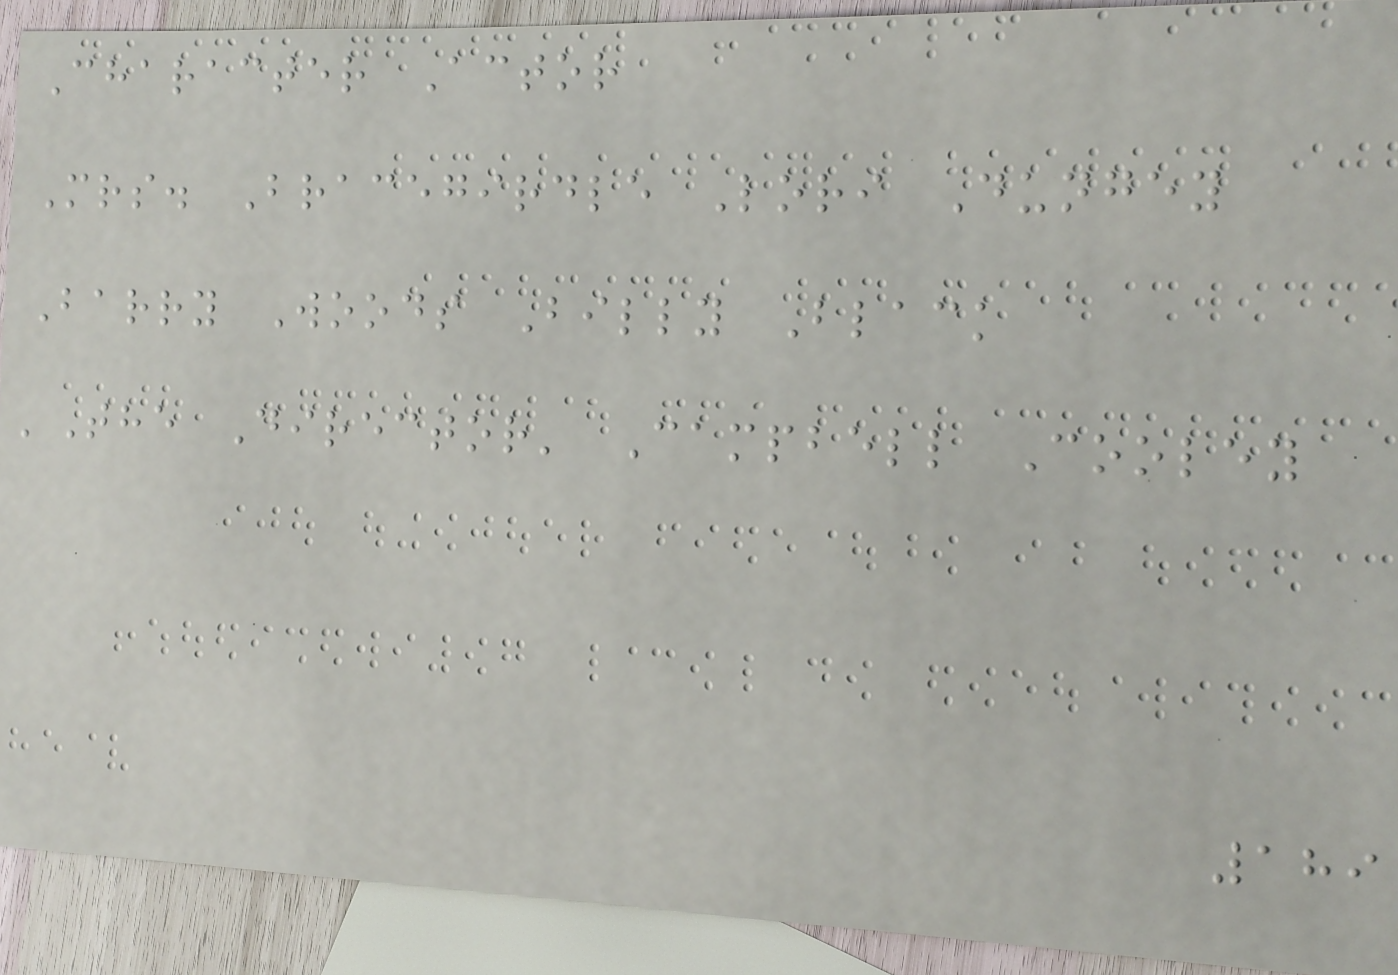Character Actor
Mrs. Bracegirdle Lori Dungey
Barry Woods Billy Black
'The Director' Campbell Cooley
189
